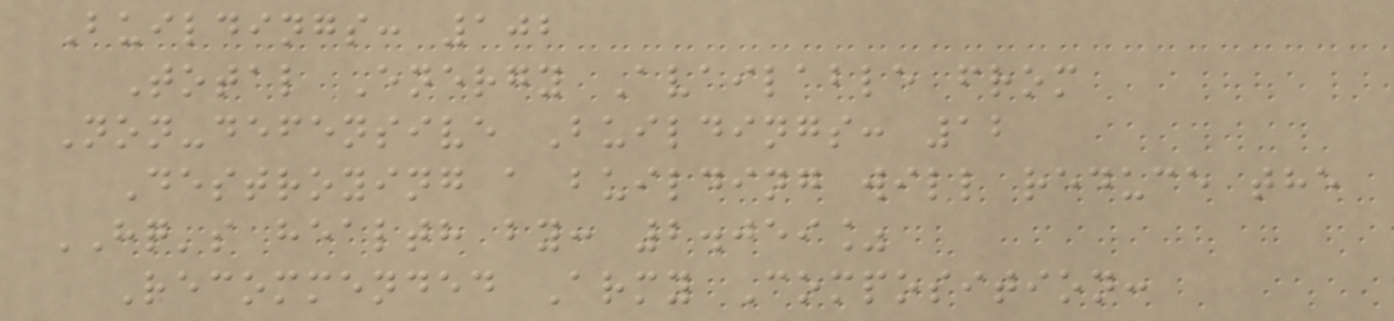Buildings: 102
Total Energy Available from
Non-defensive Buildings: 12
Destroying a building will reduce the
HQ's health by: 2.059%
Recommended Army Composition:
